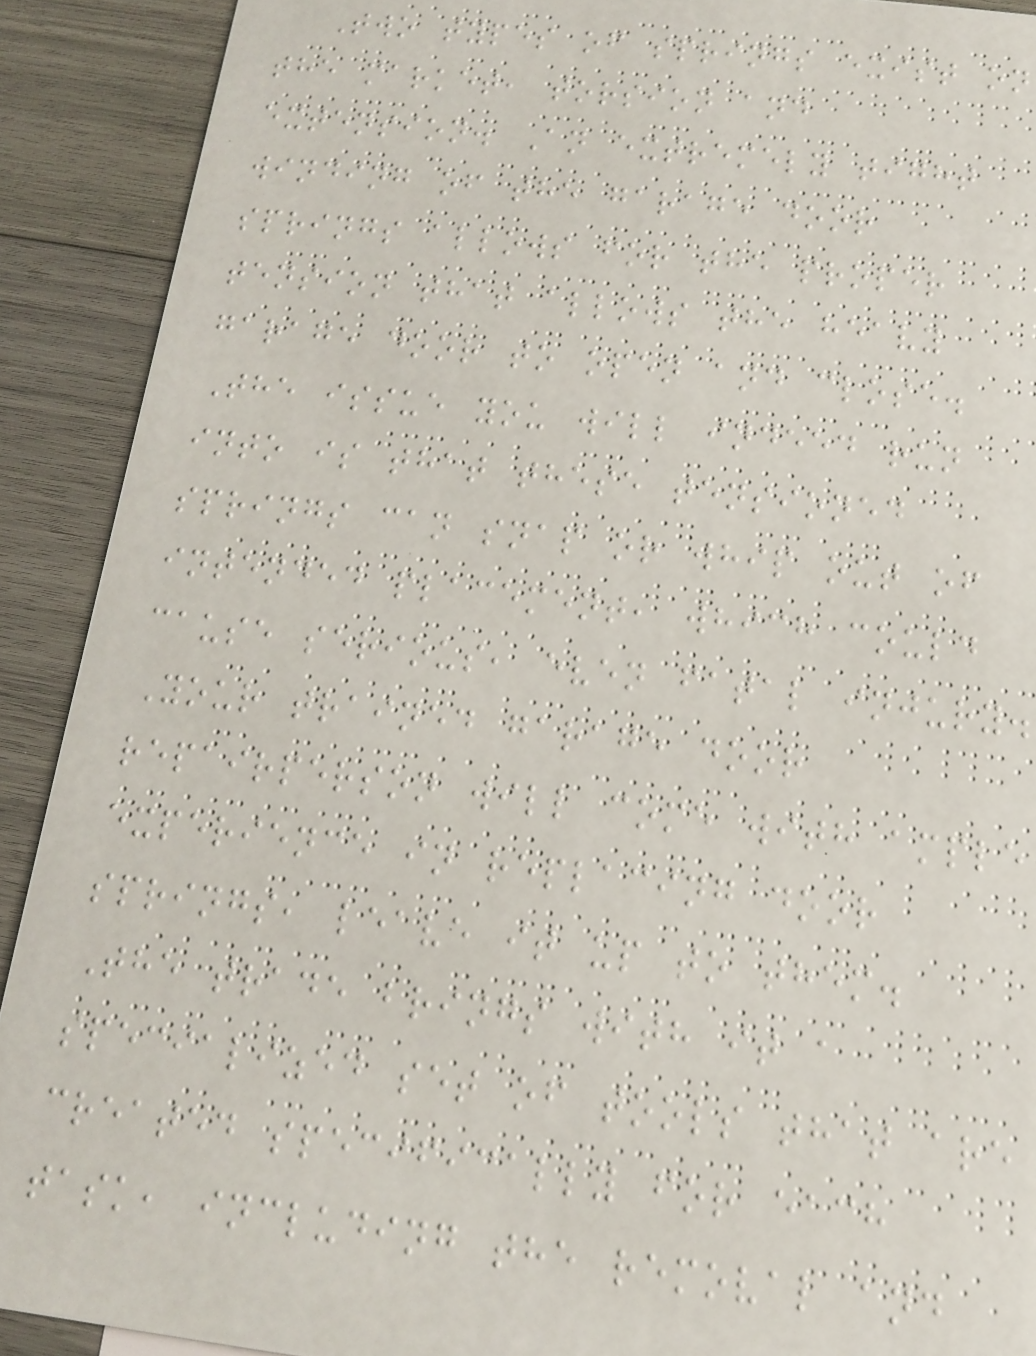Two types of springs exist on
the market, torsion and
extension. An extremely tight
winding of the garage door
springs allows for the proper
tension that allows the heavy
garage door to open and close.
The issue you will indeed run
into is that these tensioned
springs can snap or whip out of
intended placement, which could
cause serious, even fatal injury.
Your trained garage door
repairperson will come with ample
experience in replacing door
springs, leave it up to them.
The trade brings with it a
specialized set of tools that are
created specifically for each
task, including the removal and
